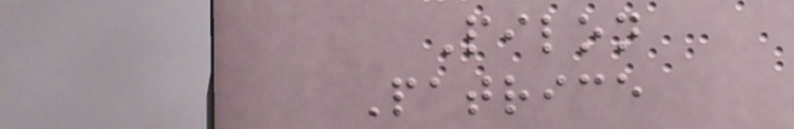Pilon
Patrice
